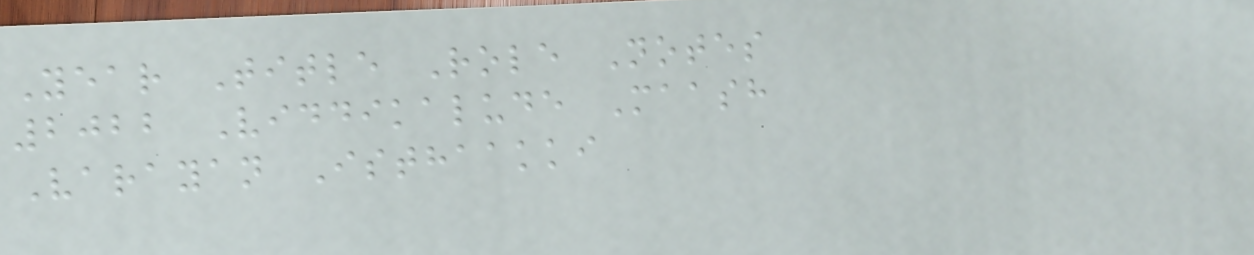Year Title Role Notes
2022 Viddikalude Maash
Varayan Isthaakki
